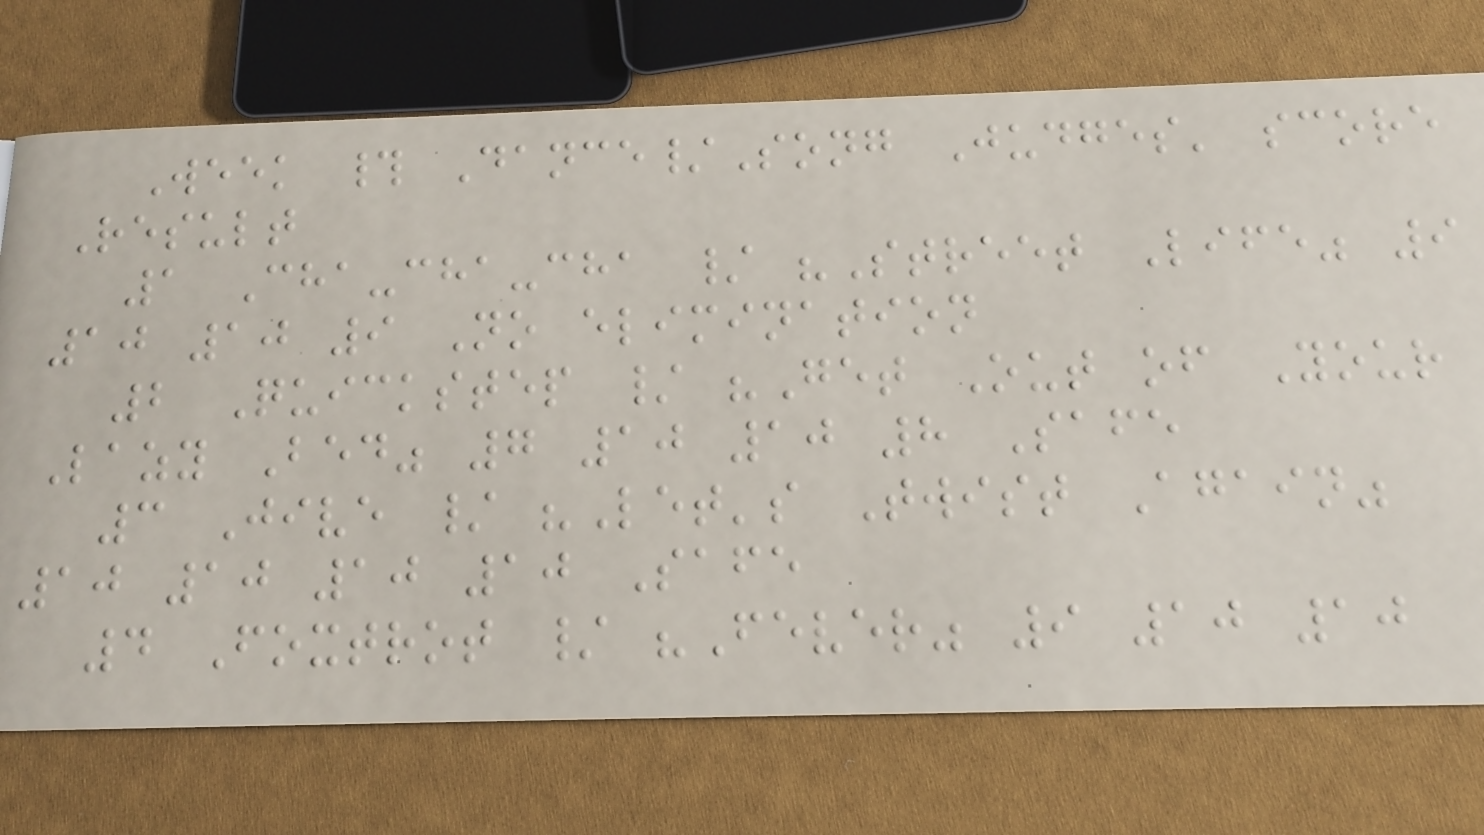Week # Dance/Song Judges' score
Result
1 Cha-cha-cha / "Street Life" 9
10 10 9 No elimination
2 Quickstep / "Get Out of Your
Lazy Bed" 7 10 10 8 Safe
3 Jive / "Let's Twist Again"
10 10 10 10 Safe
4 Foxtrot / "Fever" 9 10 10
